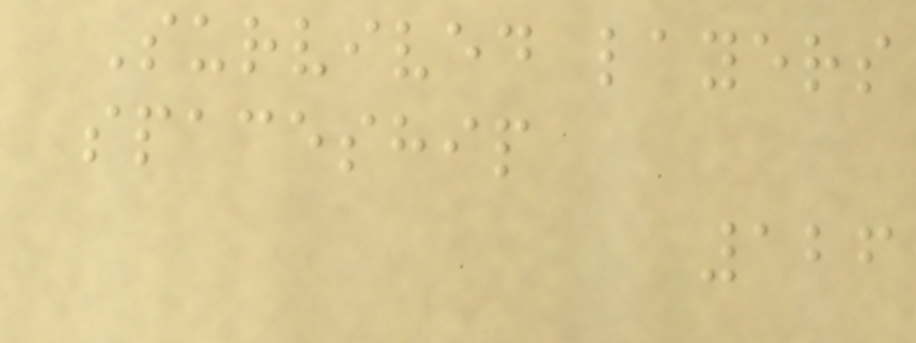Survived layers
spaceship
126
